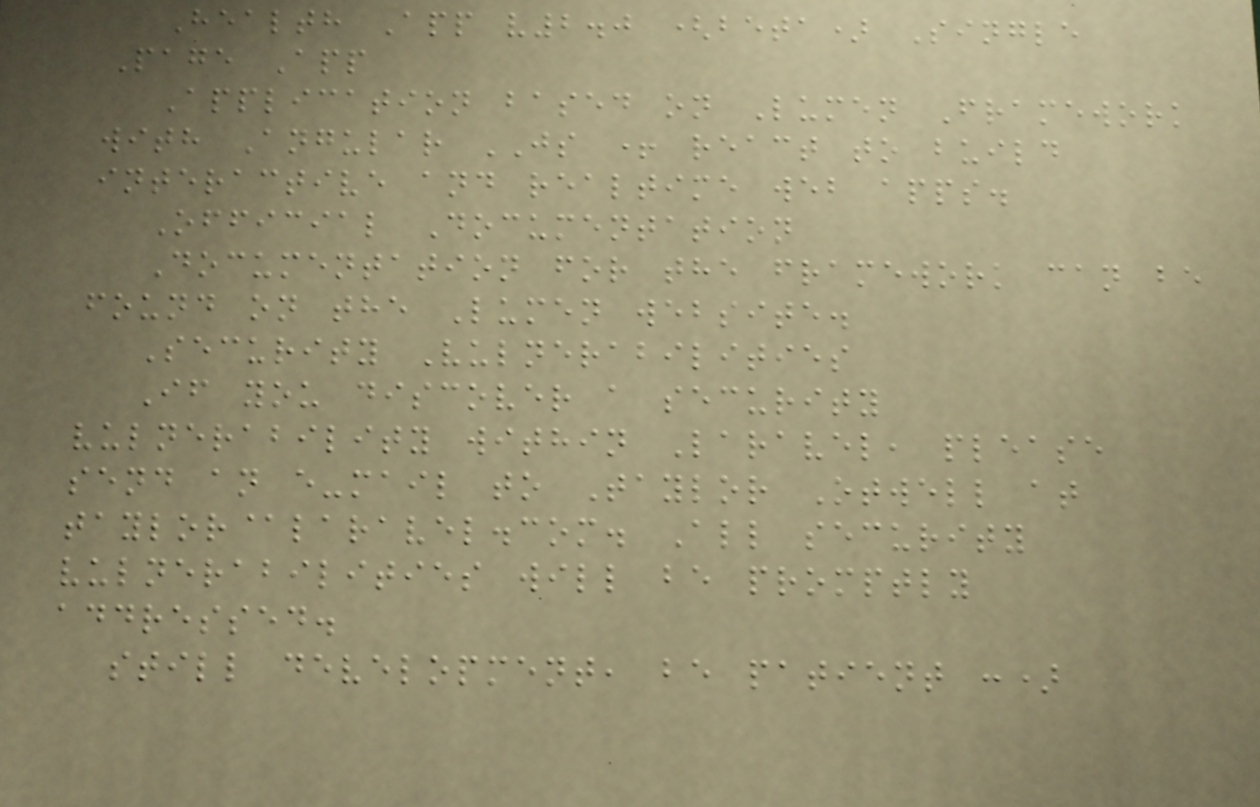Health App v2.0 (beta) Single
Page App
Application based on Lumen Framework
with Angular JS + react to build
interactive and realtime web apps.
Official Documentation
Documentation for the framework can be
found on the Lumen website.
Security Vulnerabilities
If you discover a security
vulnerability within Laravel, please
send an e-mail to Taylor Otwell at
taylor@laravel.com. All security
vulnerabilities will be promptly
addressed.
still development, be patient :)
